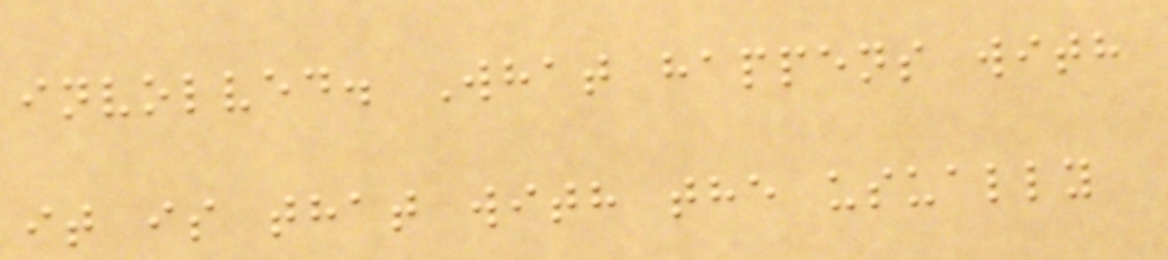involved. What happens with
it is that with the usually
